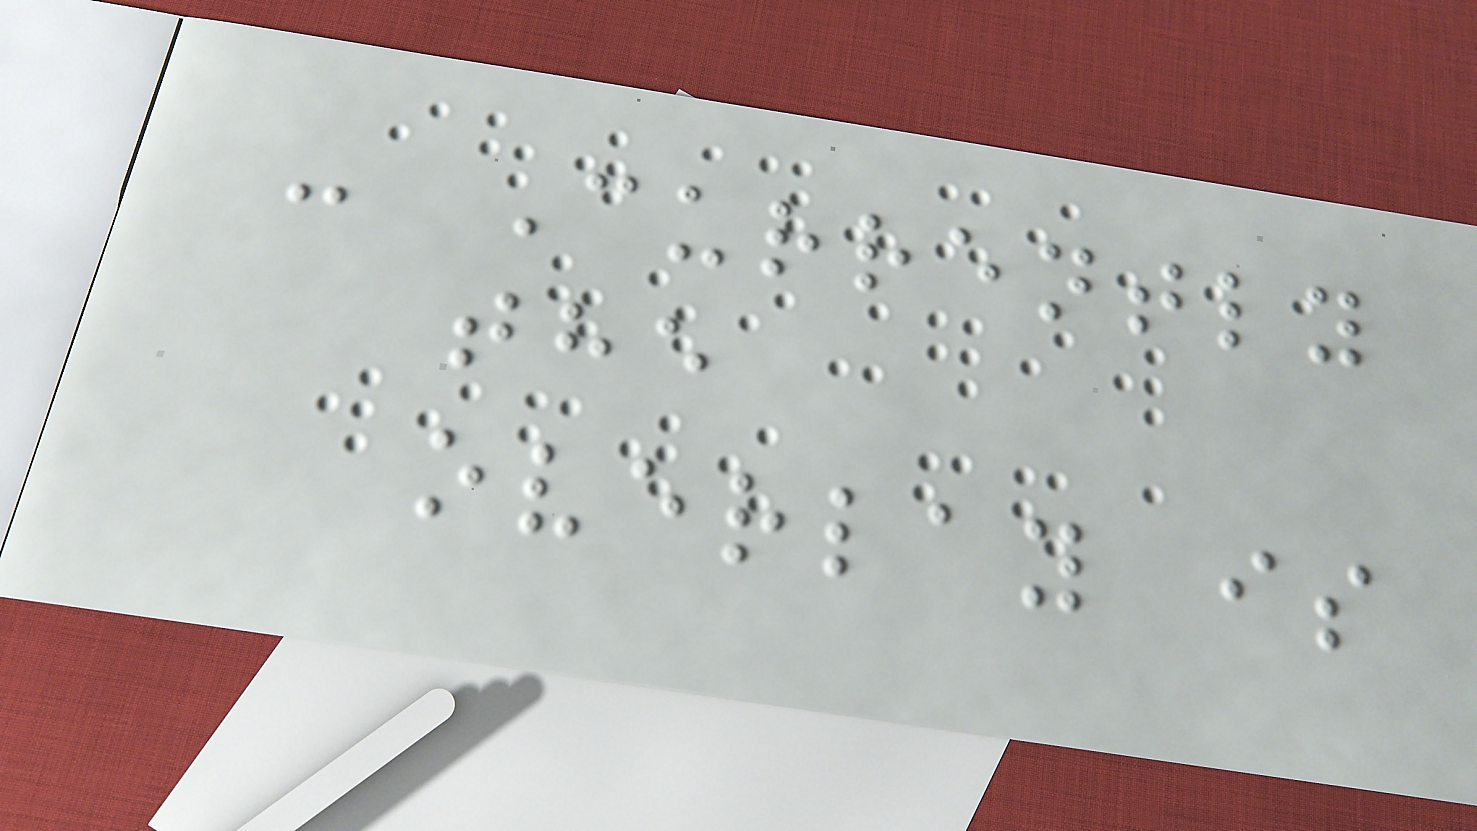- Currently
the
overlay is
